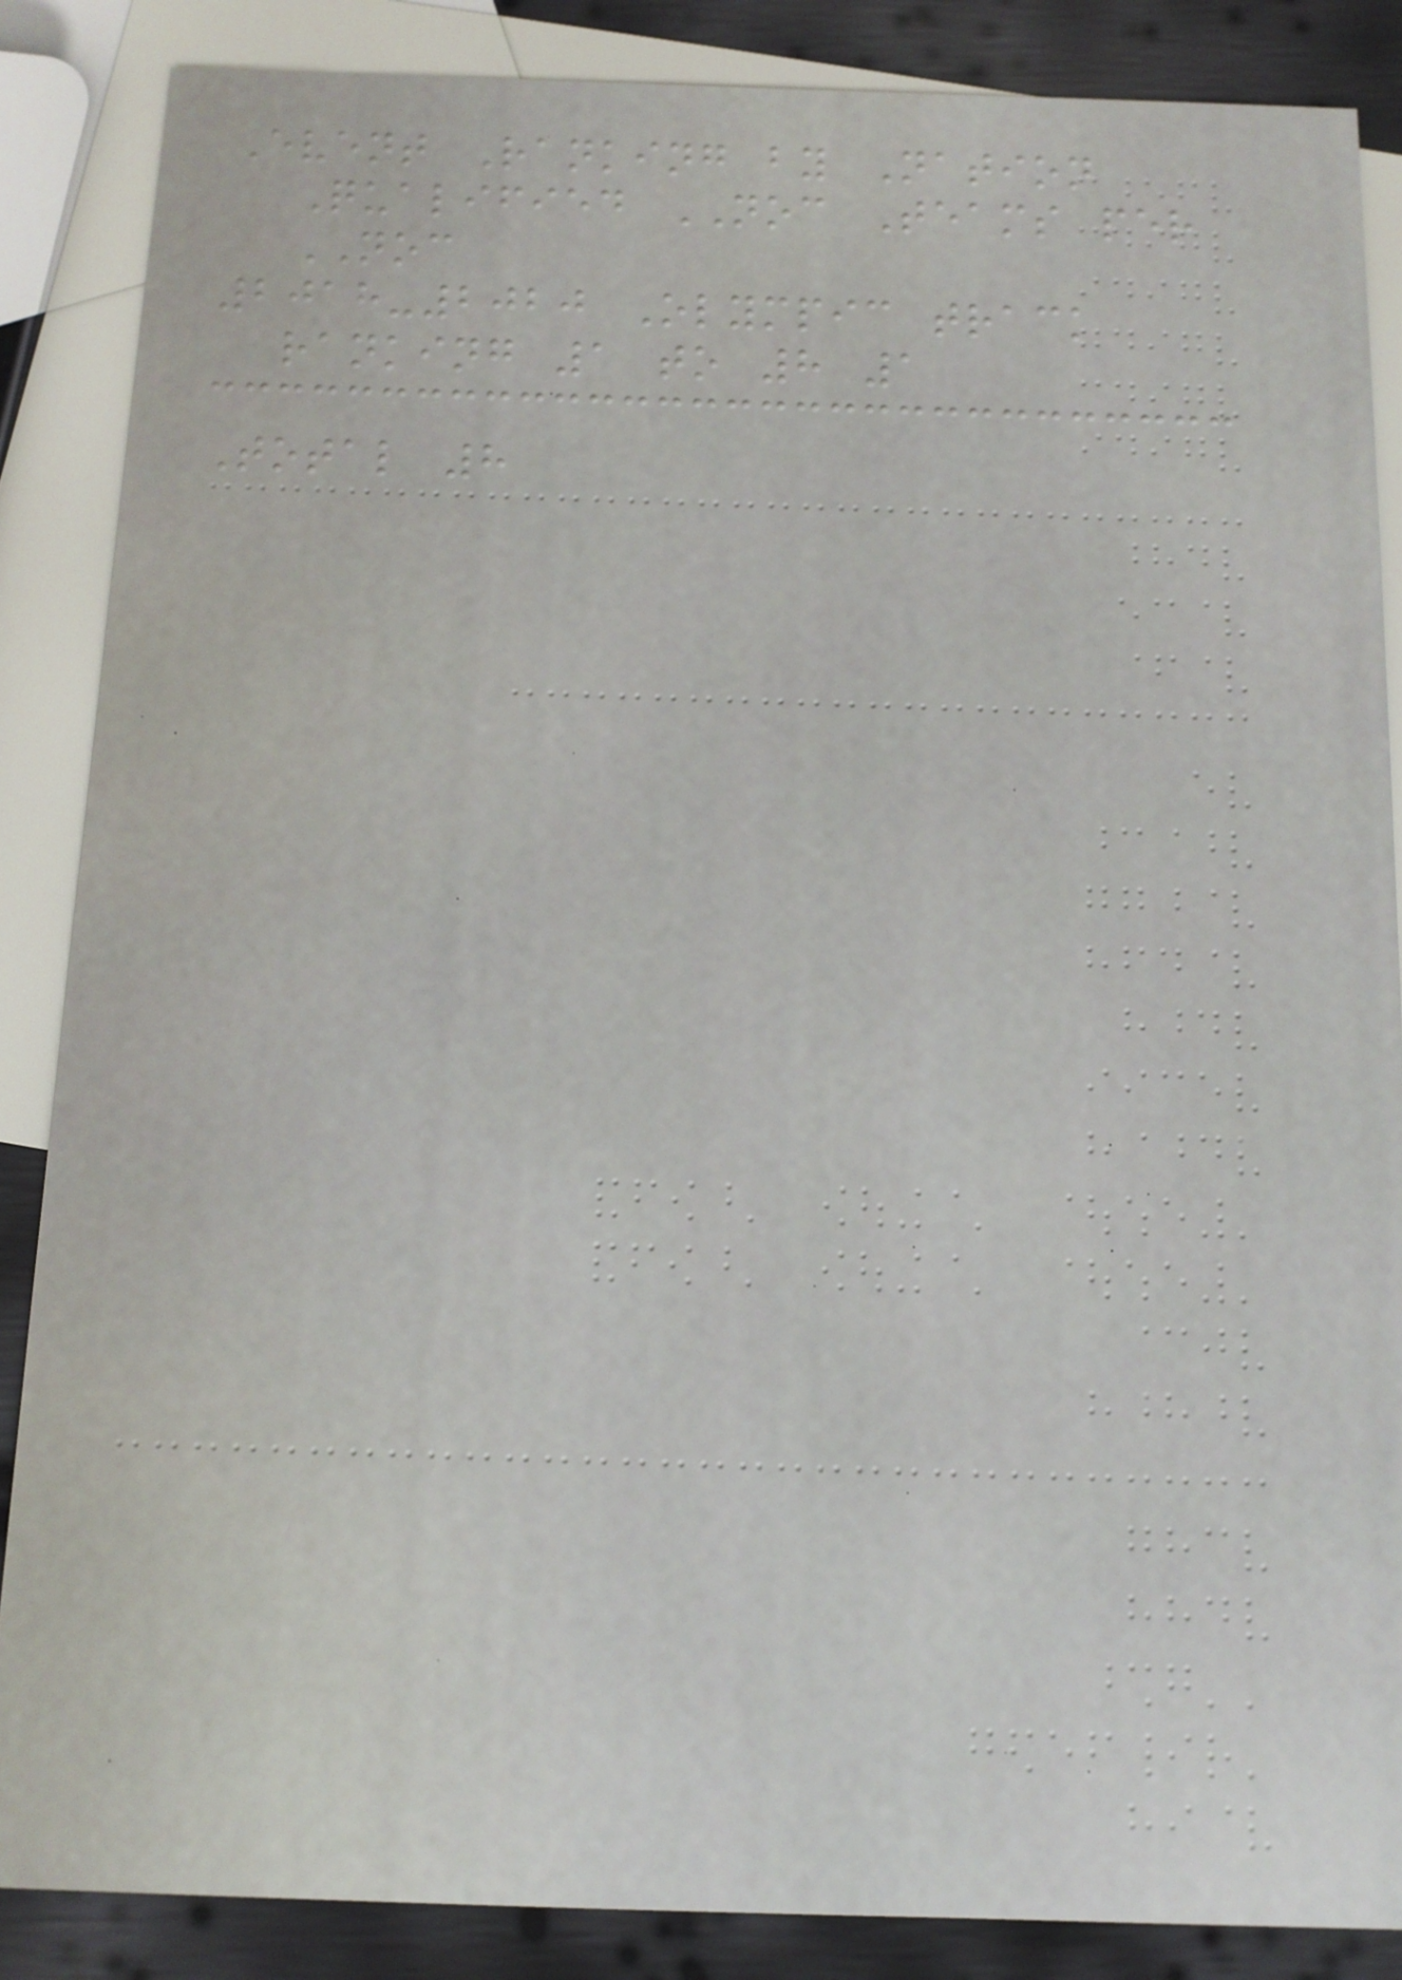Event Ranking by Nation
Qualified NOC Teams per
NOC
2018-2020 Olympic track
ranking 1 to 8 1
Total 8
